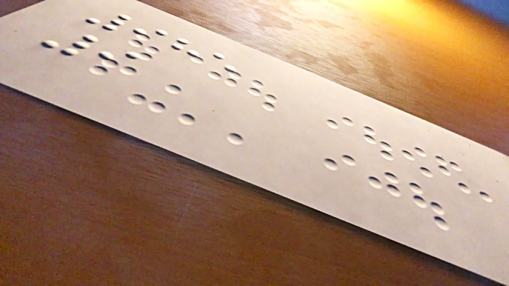985
9
